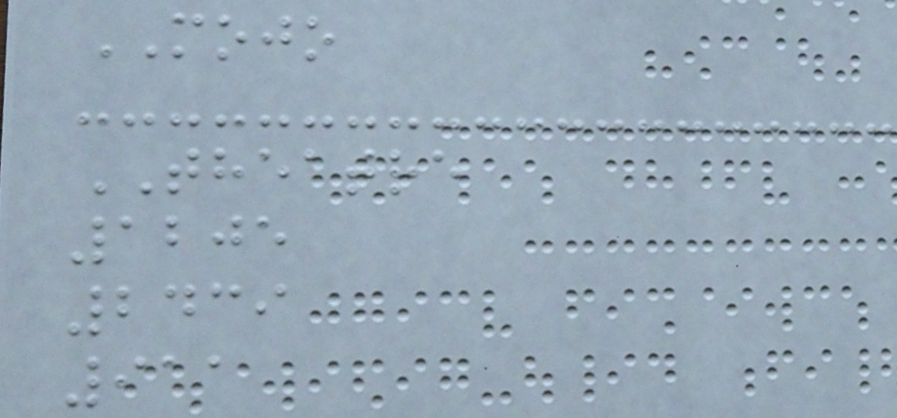MOJO
THEATRE
1205
2439
911
